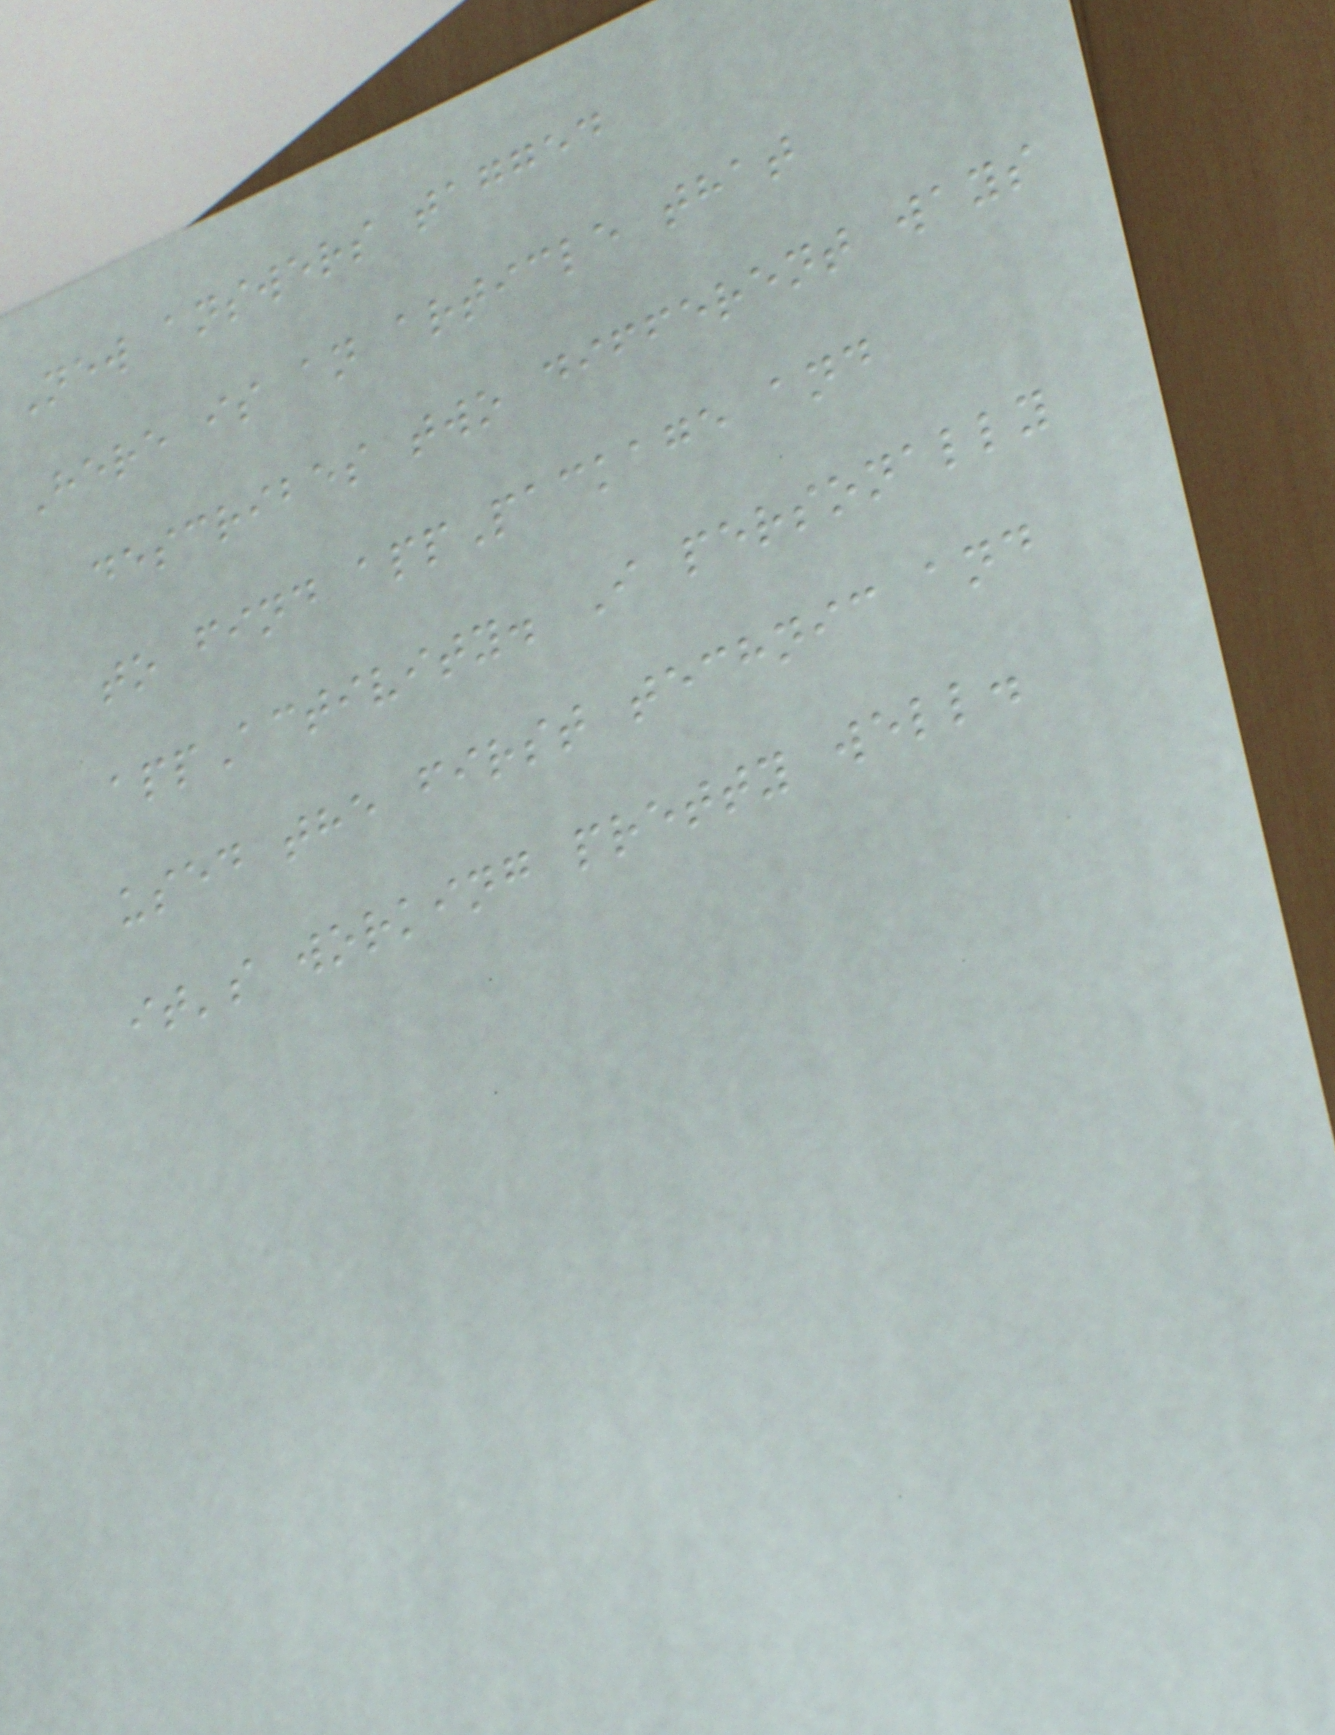New answers tagged
Here is an article that
describes two different ways
to find appPackage and
appActivity. I personally
used the first technic and
it's working pretty well.
